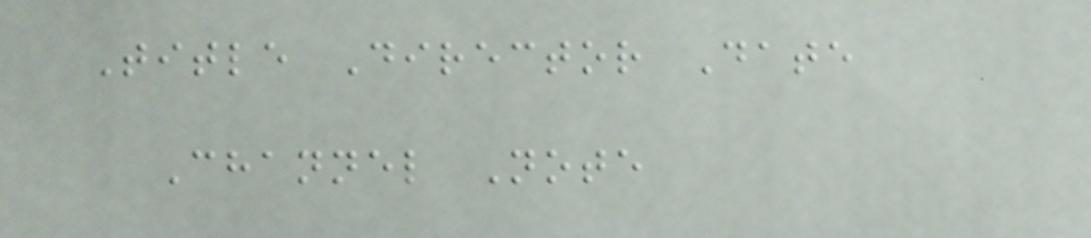Title Director Date
Channel Note
